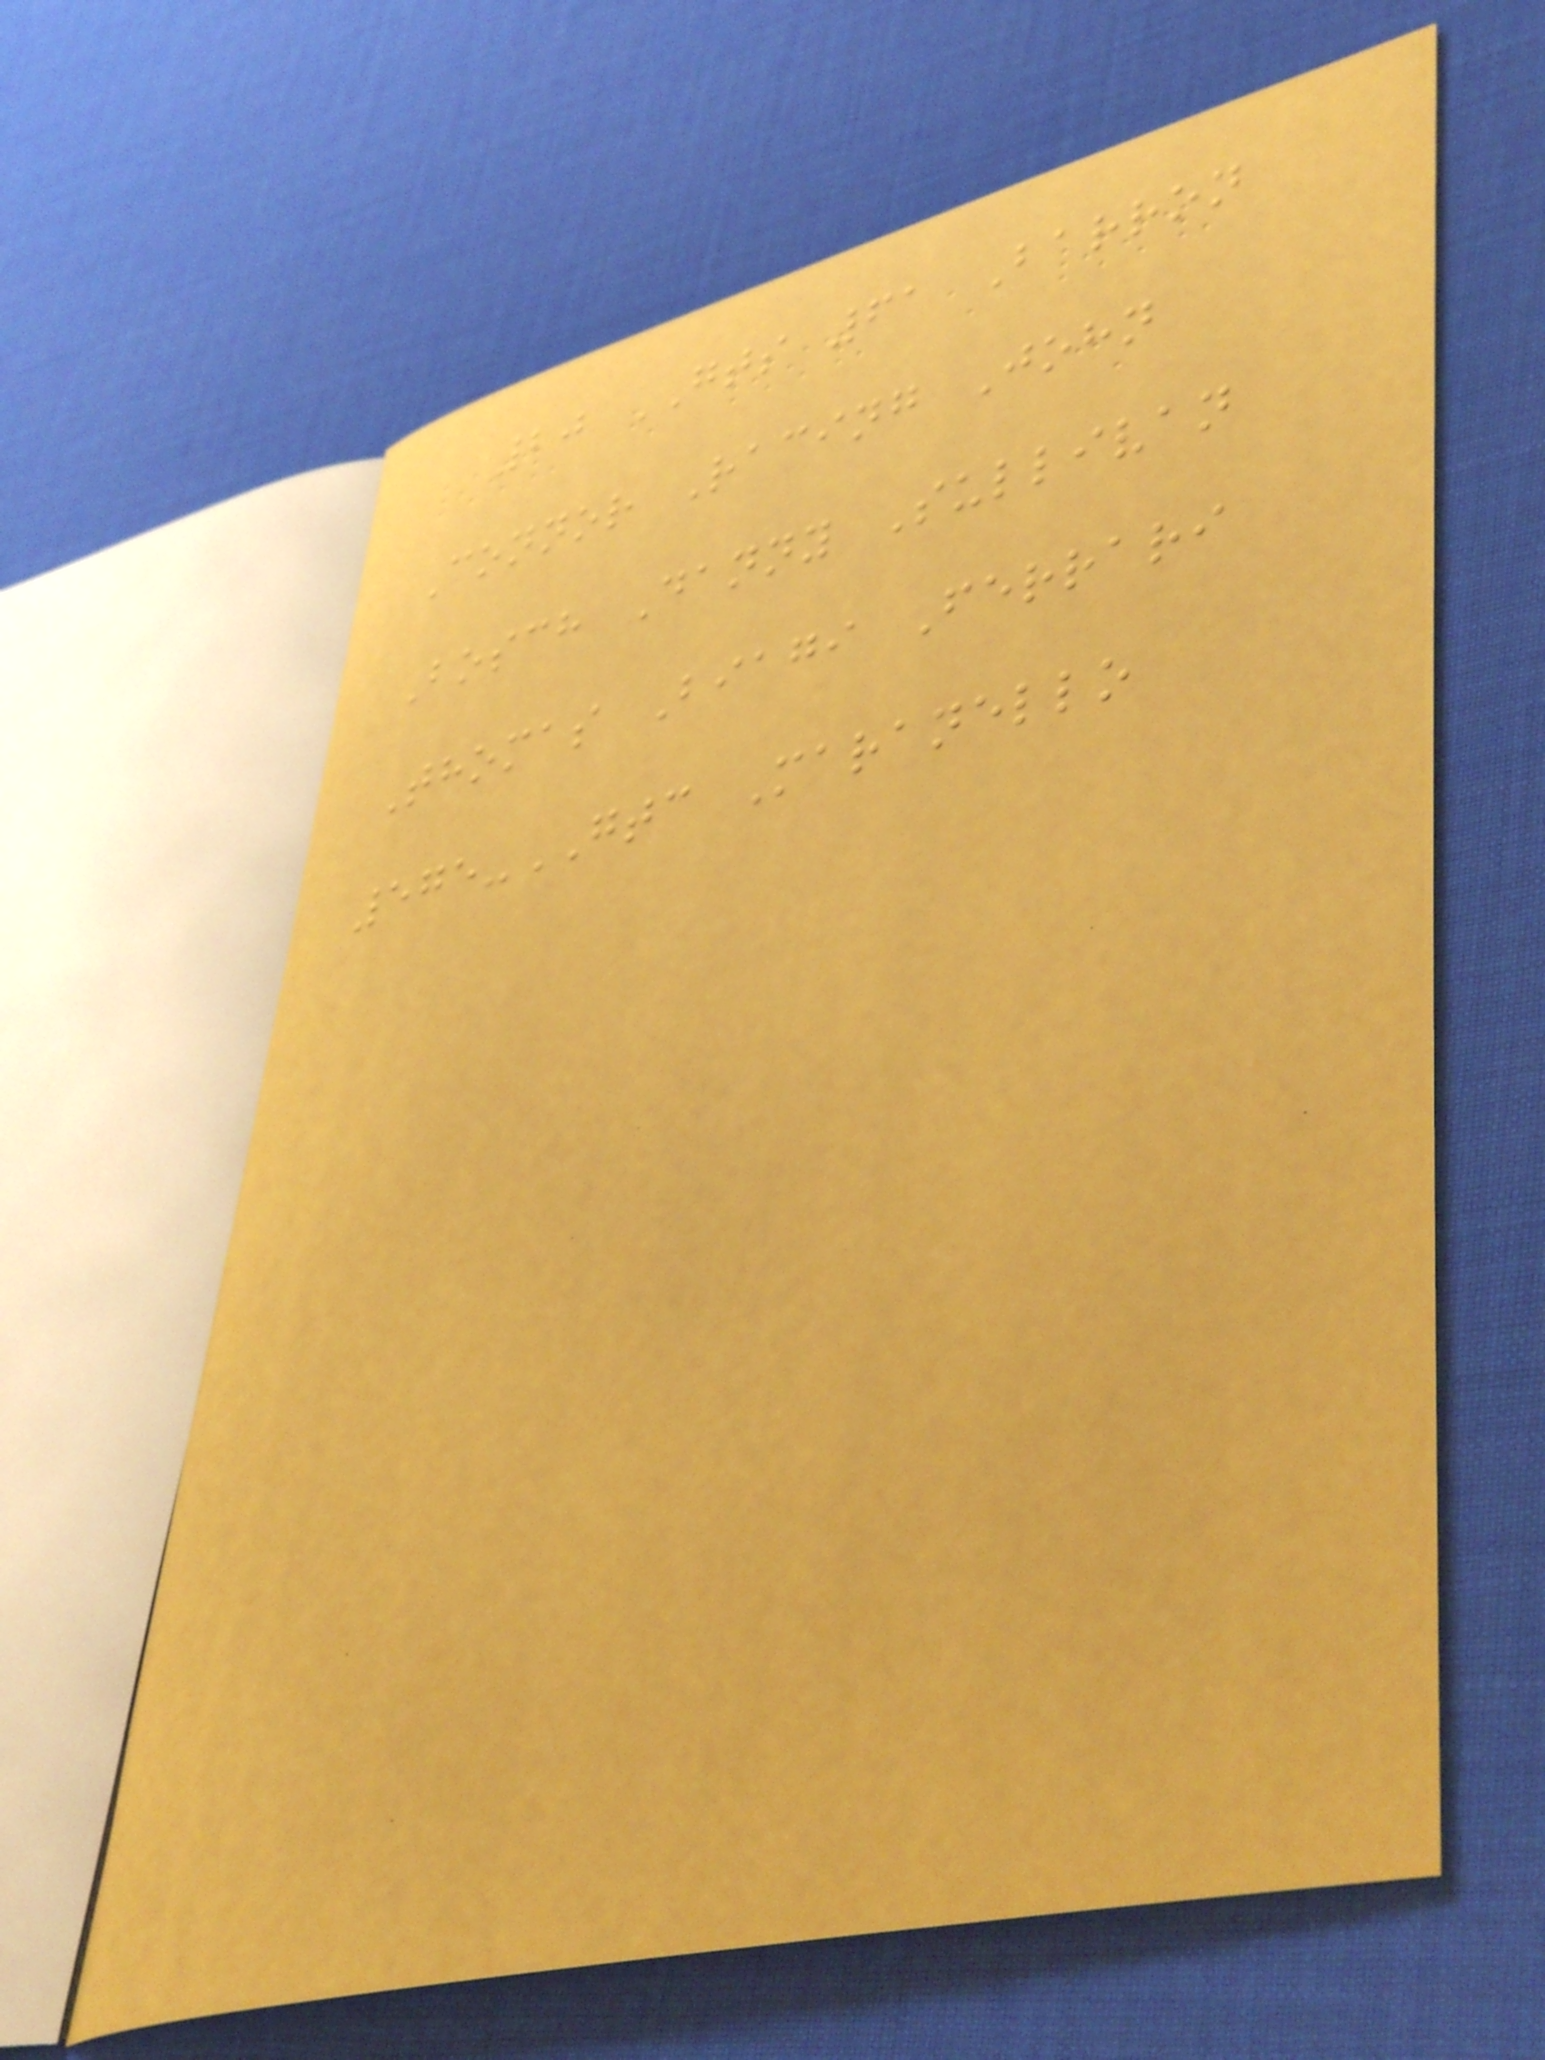20 GTS 61 Barron
Connor Racing John
Bosch Danny Sullivan
Thomas Biagi Ferrari
575-GTC Maranello
